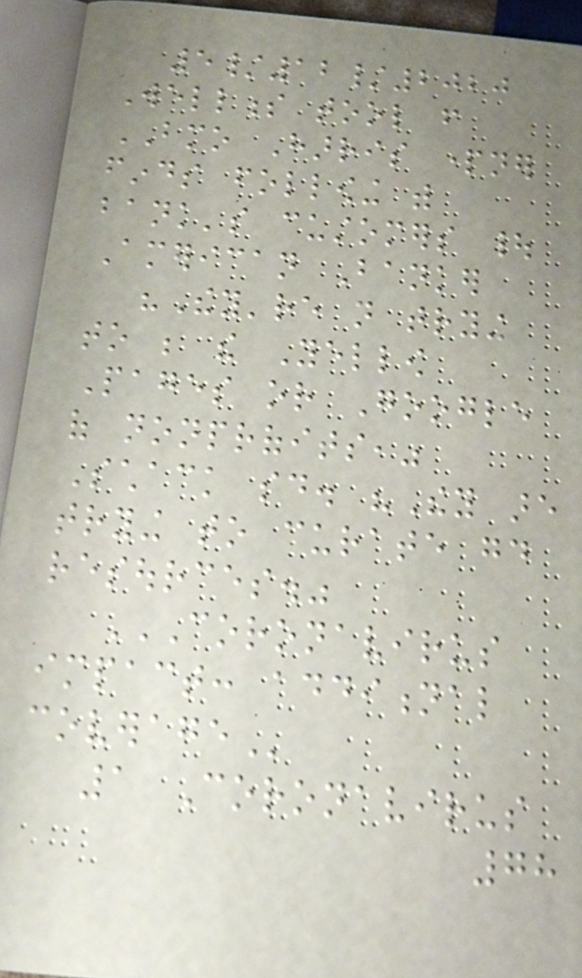5/12/2020
Wellness tool from
BMO Harris partner
finds following with
bank's customers |
American Banker
"They're not trying
to be the Yellow
Pages or Google
of nonprofits,"
Schack said. "They are
trying to curate good
resources."
CORONAVIRUS
IMPACT: ADDITIONAL
COVERAGE
1 Coronavirus
78
